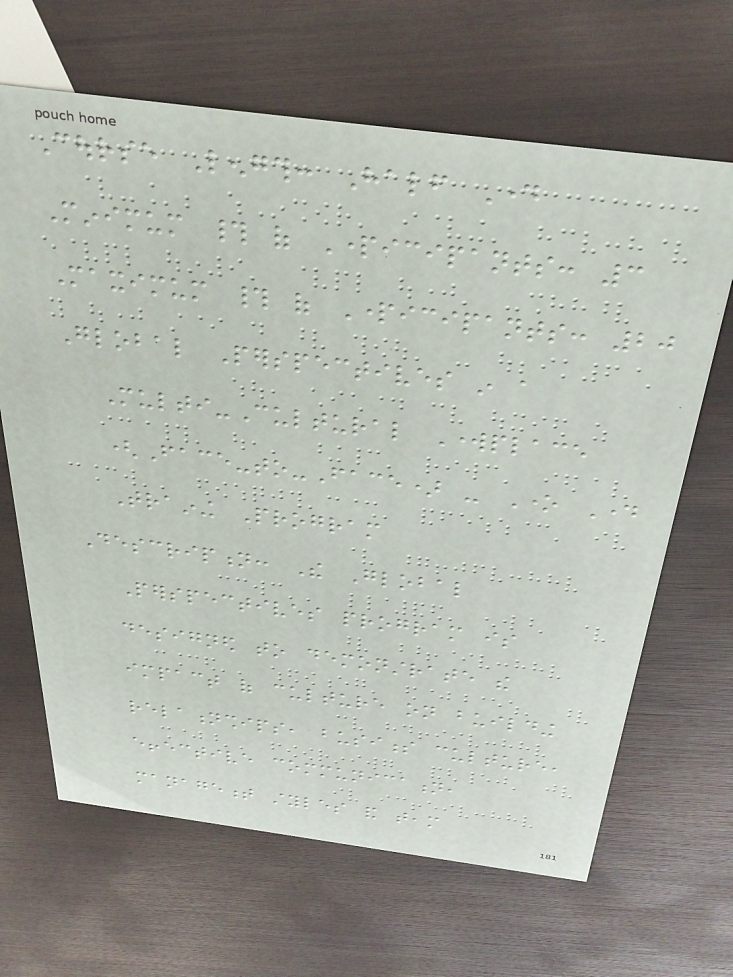Course Length: Half Day
Minimum # of Participants: 3
Maximum # of Participants: 20
Global Perspectives in a
Multi-Cultural Workplace
(Face-to-Face) - One Day
Training Program
Description: The Global
Perspectives program is
designed to demonstrate the
impact of culture on building
relationships, business culture,
effective communication,
management styles and team
